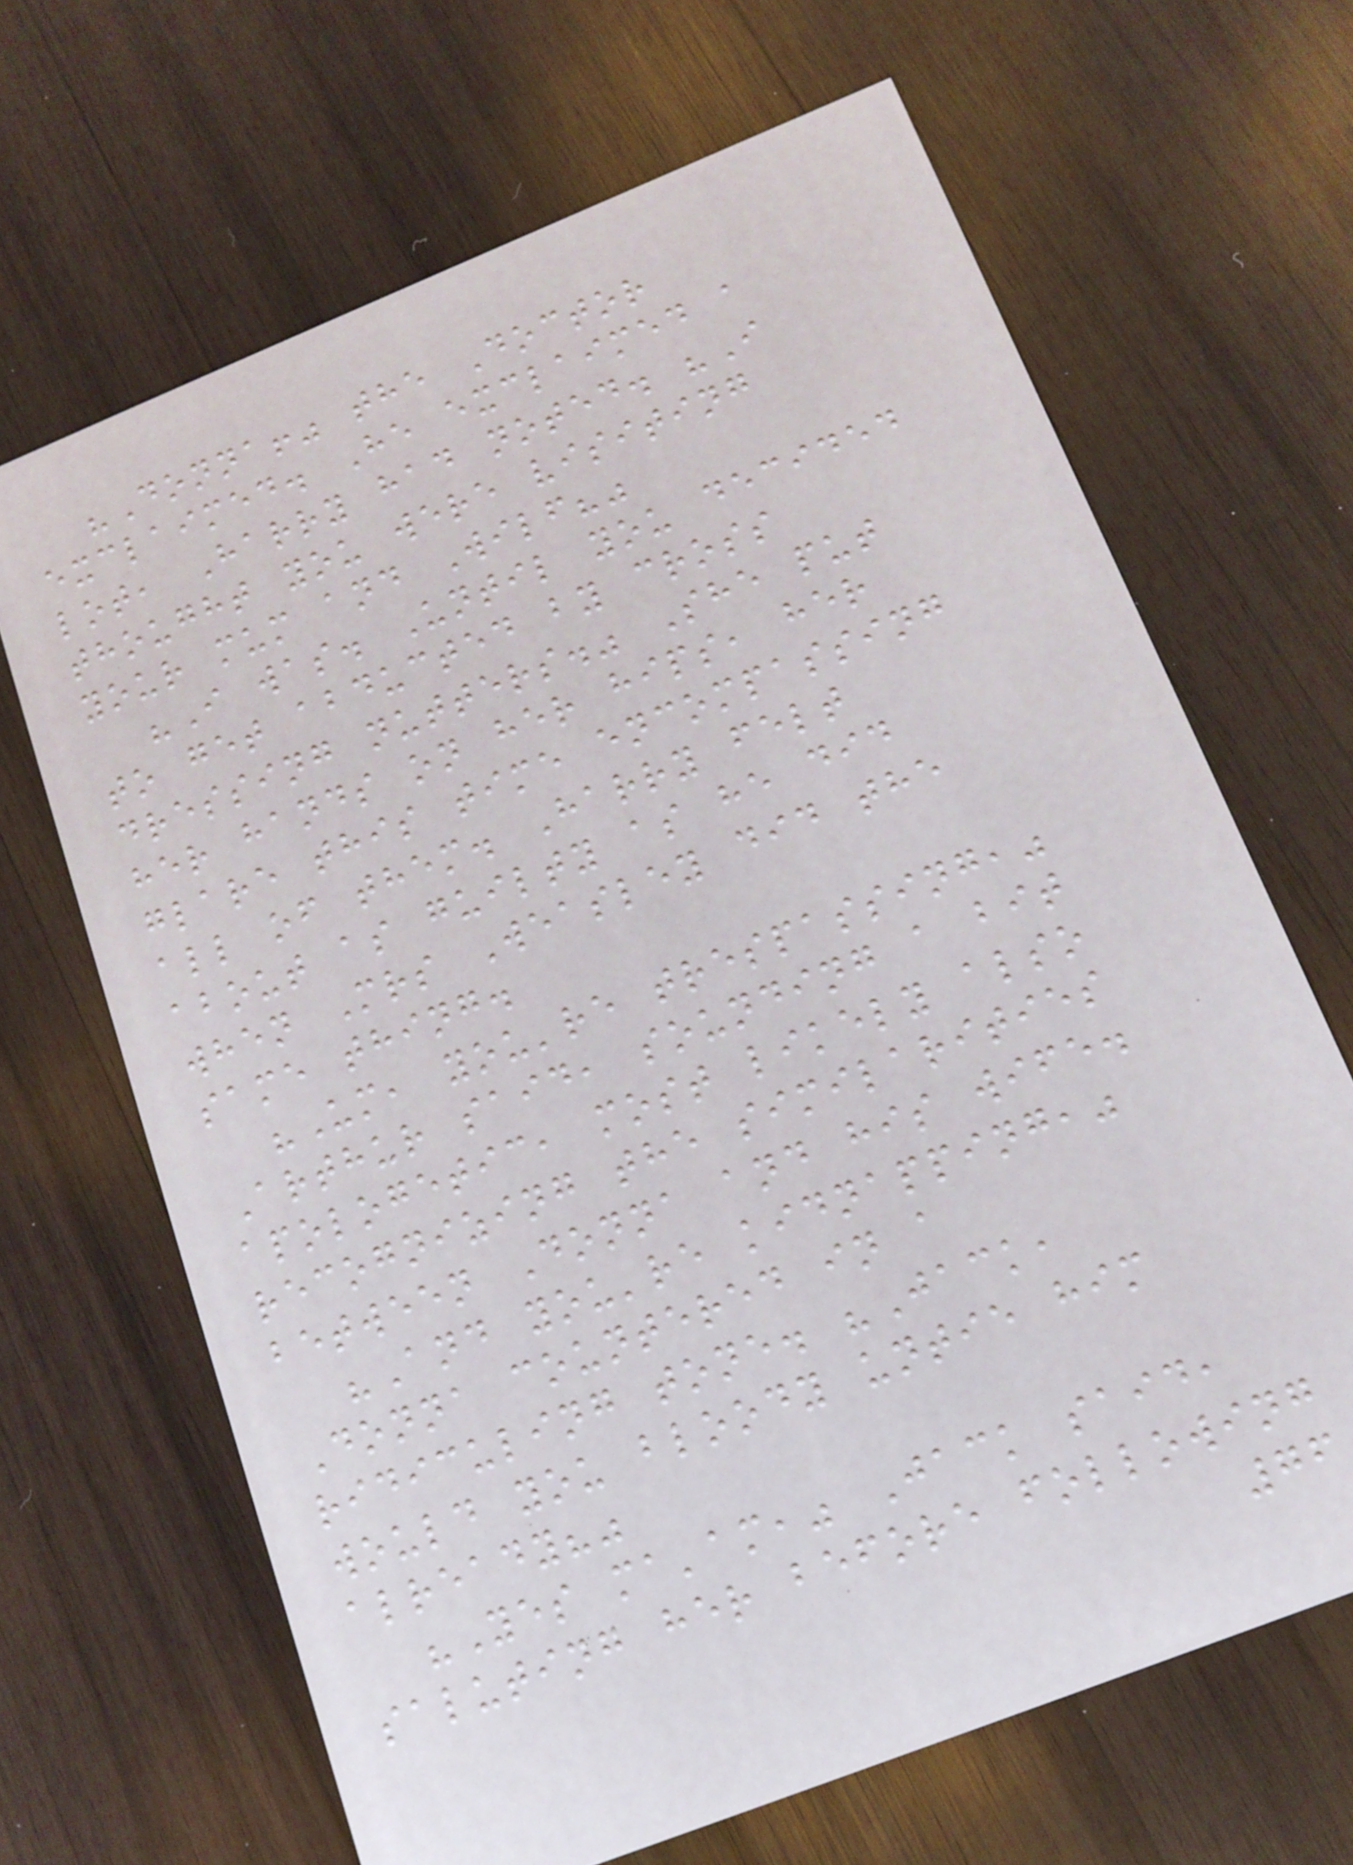"Donna!" the Doctor
exclaimed. He exclaimed a
lot, Harry had noted. "I
thought you were visiting
your mum and Wilf?"
"I was. Until you decided
to get abducted by cross
dressing nutters." She put
her hands on her hips, her
glare this time encompassing
all of them. Harry felt
about as guilty as he did
when Mrs Weasley did the
same thing.
"Um, you're trespassing,"
Arthur said, sounding a bit
apologetic, most likely also
recognizing the similarities
between Donna and his wife.
"And you're kidnapping,"
Donna countered in a
ridiculing tone. "Jack,
would you bloody untie him
already?"
"Yes ma'am," Jack said,
saluting her before following
76
